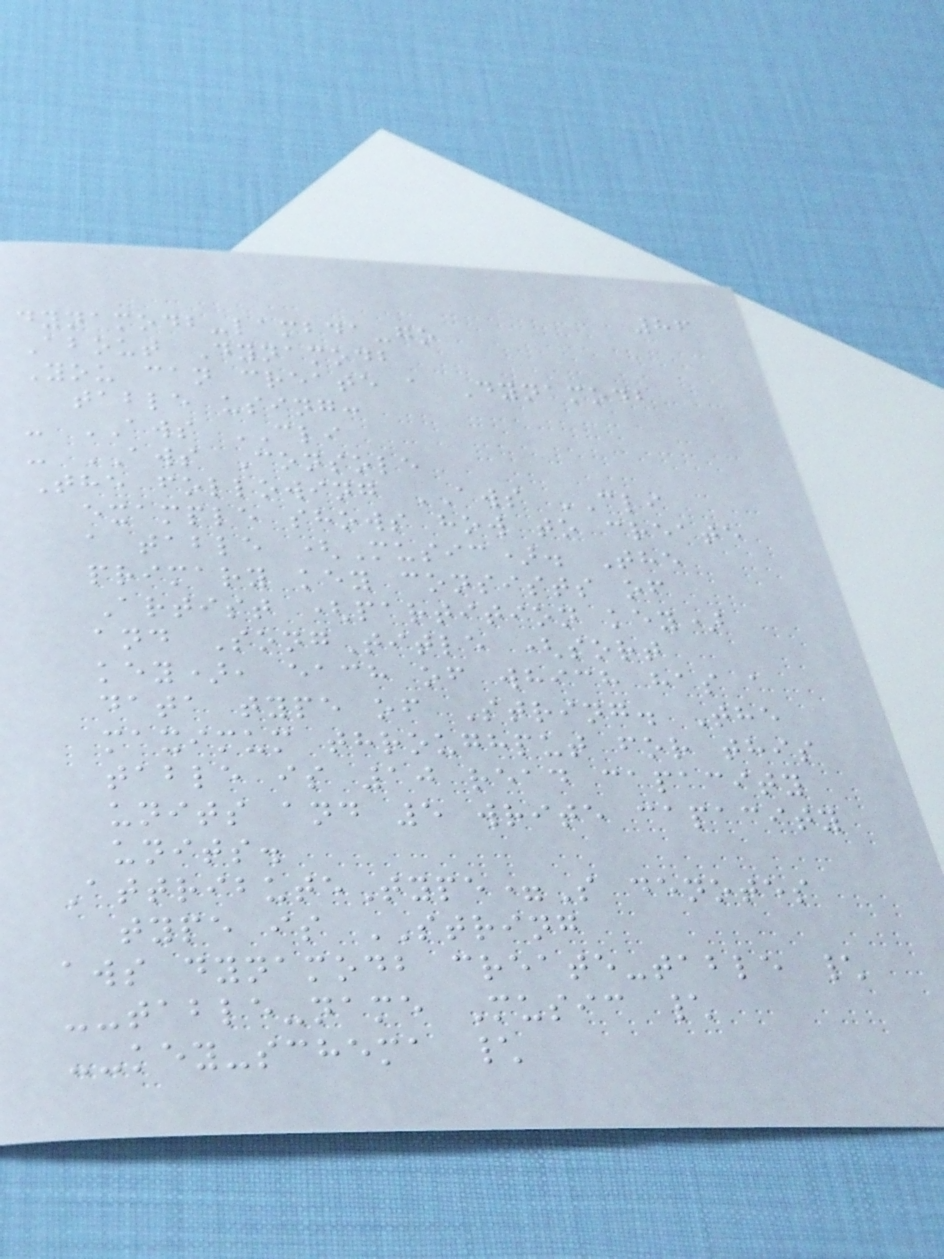86
dynamodb-lambda-go
About Dynamodb
You can create a Dynamodb
table using:
- AWS CLI
- AWS Console
The following AWS CLI
example shows how to create
a table (Music). The
primary key consists of
Artist (partition key)
and SongTitle (sort
key), each of which has a
data type of String. The
maximum throughput for this
table is 10 read capacity
units and 5 write capacity
units.
AttributeType=S denotes
type is STRING
aws dynamodb create-table \
--table-name Music \
--key-schema \
